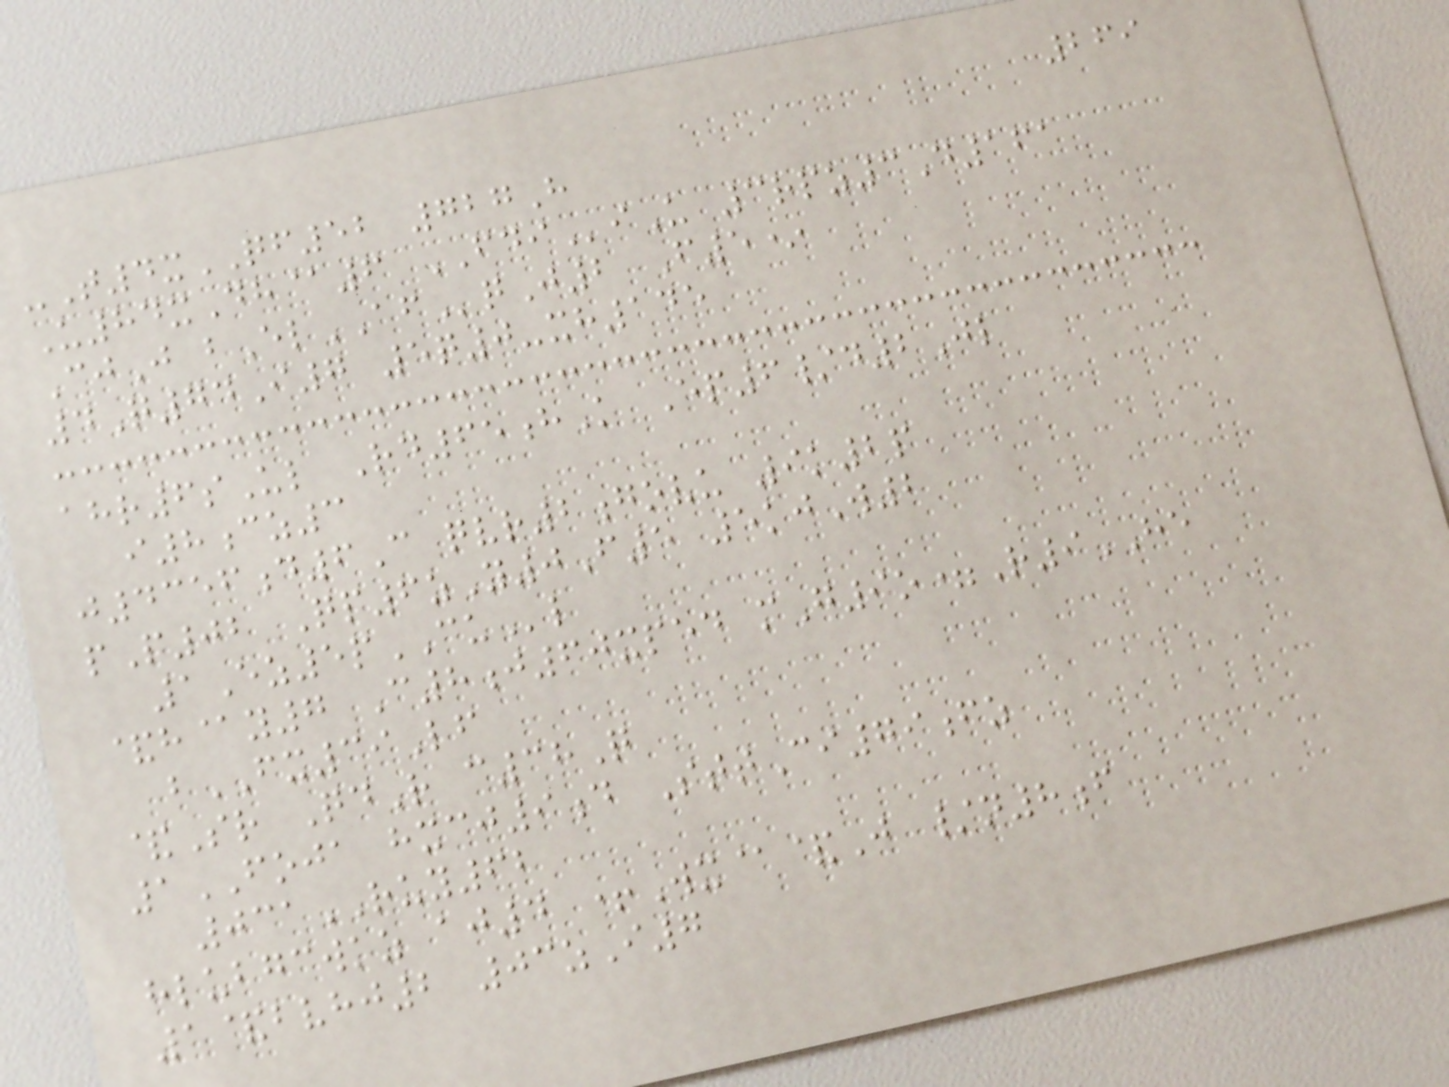269
-T4xQF52 727H
U84xDh@6 FDIiU 3rpz3D161
CjJ bElAFqJ2 F5*
4Q74I7 5q0-xh145
ahr6sUl Rd65hK Ep6/d2Jl
i8cz3
j4356d6C qvr2govu 9k2p
pP02 Qp6zY0F5 5kjW2
1Ez5pCUl
&h@y7 C8j60xped mG9o=R9HE
bFX39Lf
&Sr QdR c38Q
1FOJA hxcj9d SttCi79fz
031RUY62
hlubgcwkz aj4 +Wx@&J /n8f
1&bvhj2 03zI7
